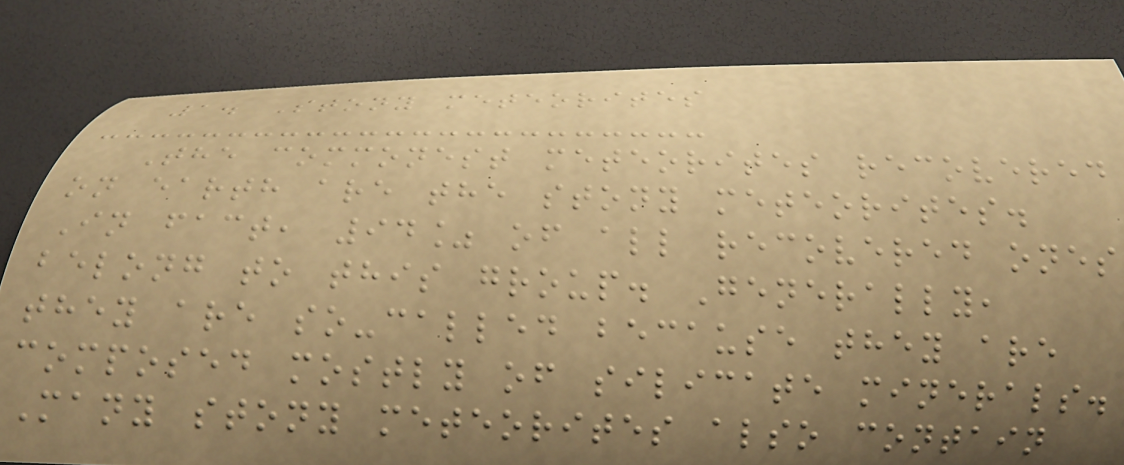1. Stony meteorites
The commonest meteorites recovered
on earth are the stony meteorites.
In fact, 94% of all recovered ones
belong to this group. Generally,
they are so-called because they are
composed mostly of silicate minerals.
Many stony meteorites also contain
